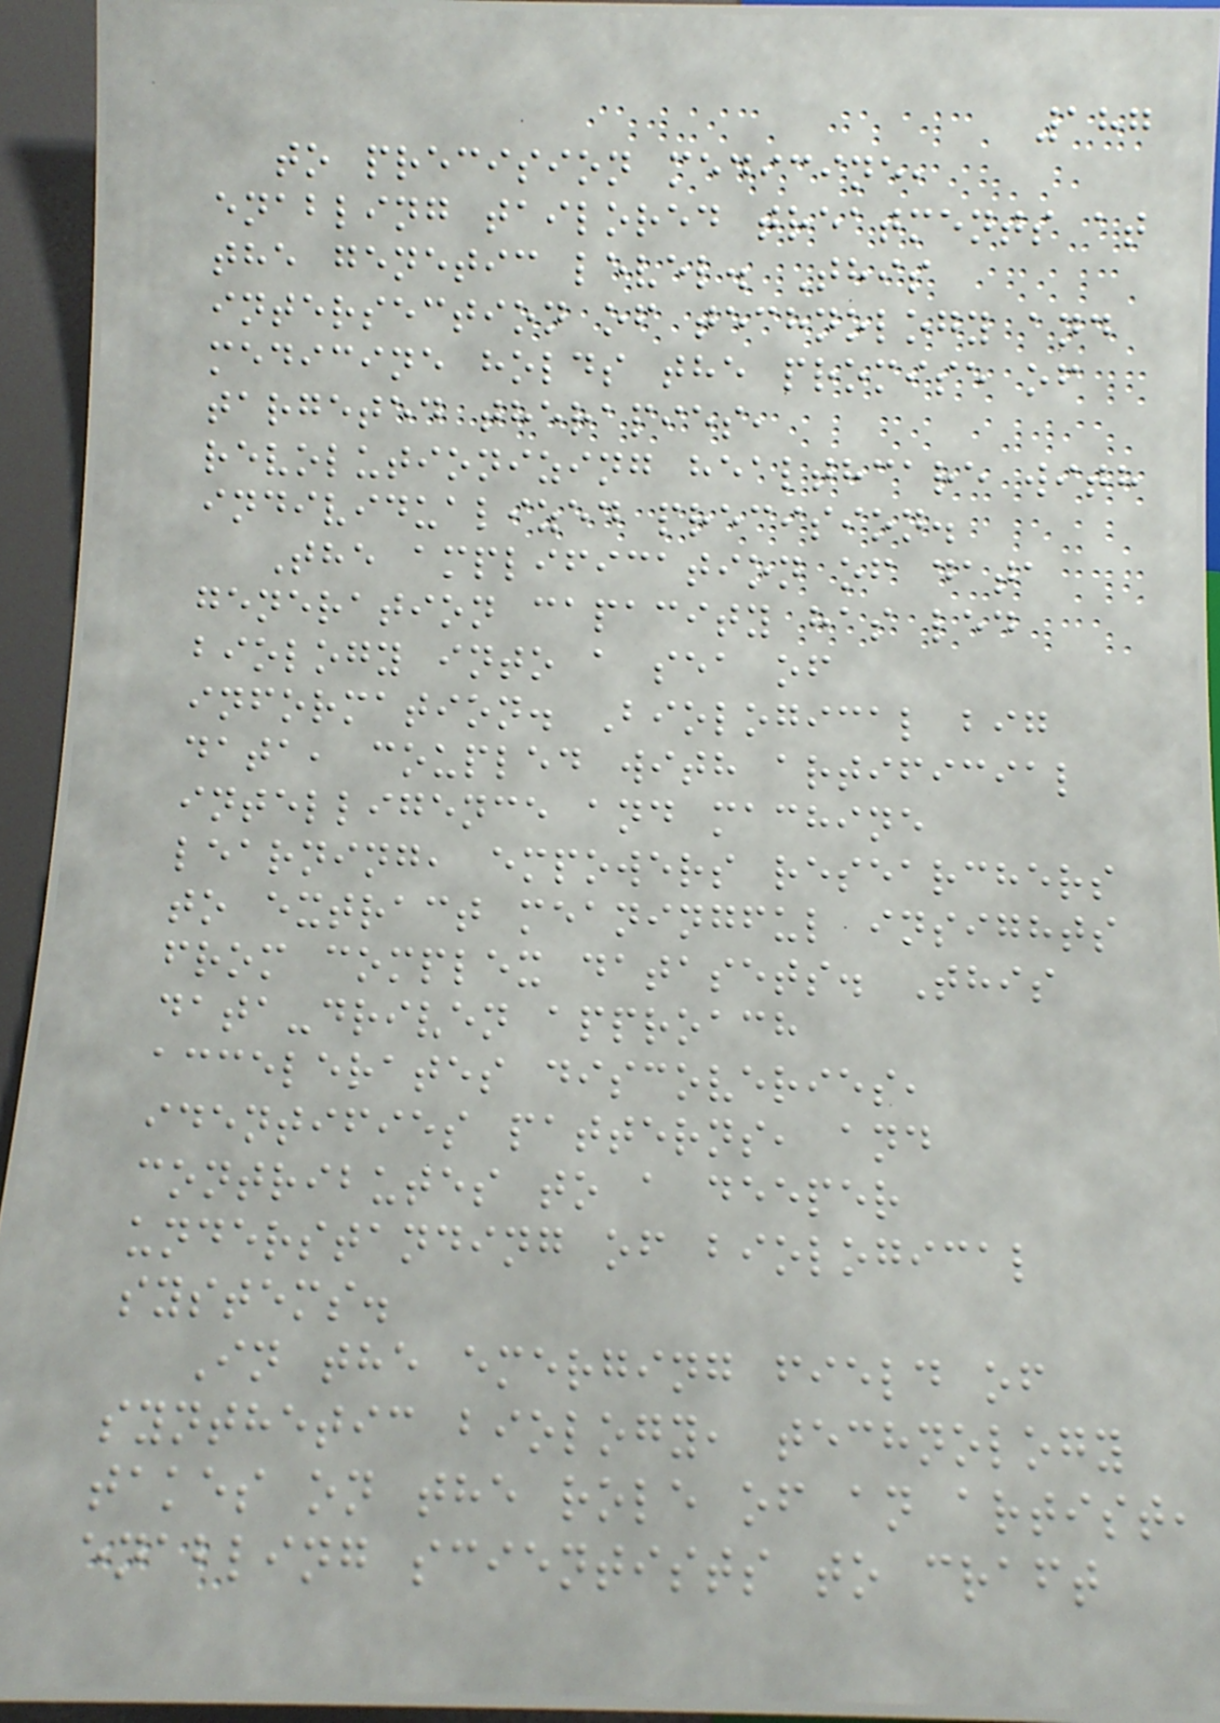187
to precision medicine,
enabling tailored treatments at
the genetic level. This
intersection of technology and
medicine holds the promise of
targeted therapies,
revolutionizing healthcare with
individualized precision.
The amplification of data
generation capacity has led
biology into a sea of
information. Biological big
data, coupled with artificial
intelligence and machine
learning, empowers researchers
to extract meaningful insights
from complex datasets. This
data-driven approach
accelerates discoveries,
identifies patterns, and
contributes to a deeper
understanding of biological
systems.
In the emerging field of
synthetic biology, technology
takes on the role of an artist,
enabling scientists to craft
